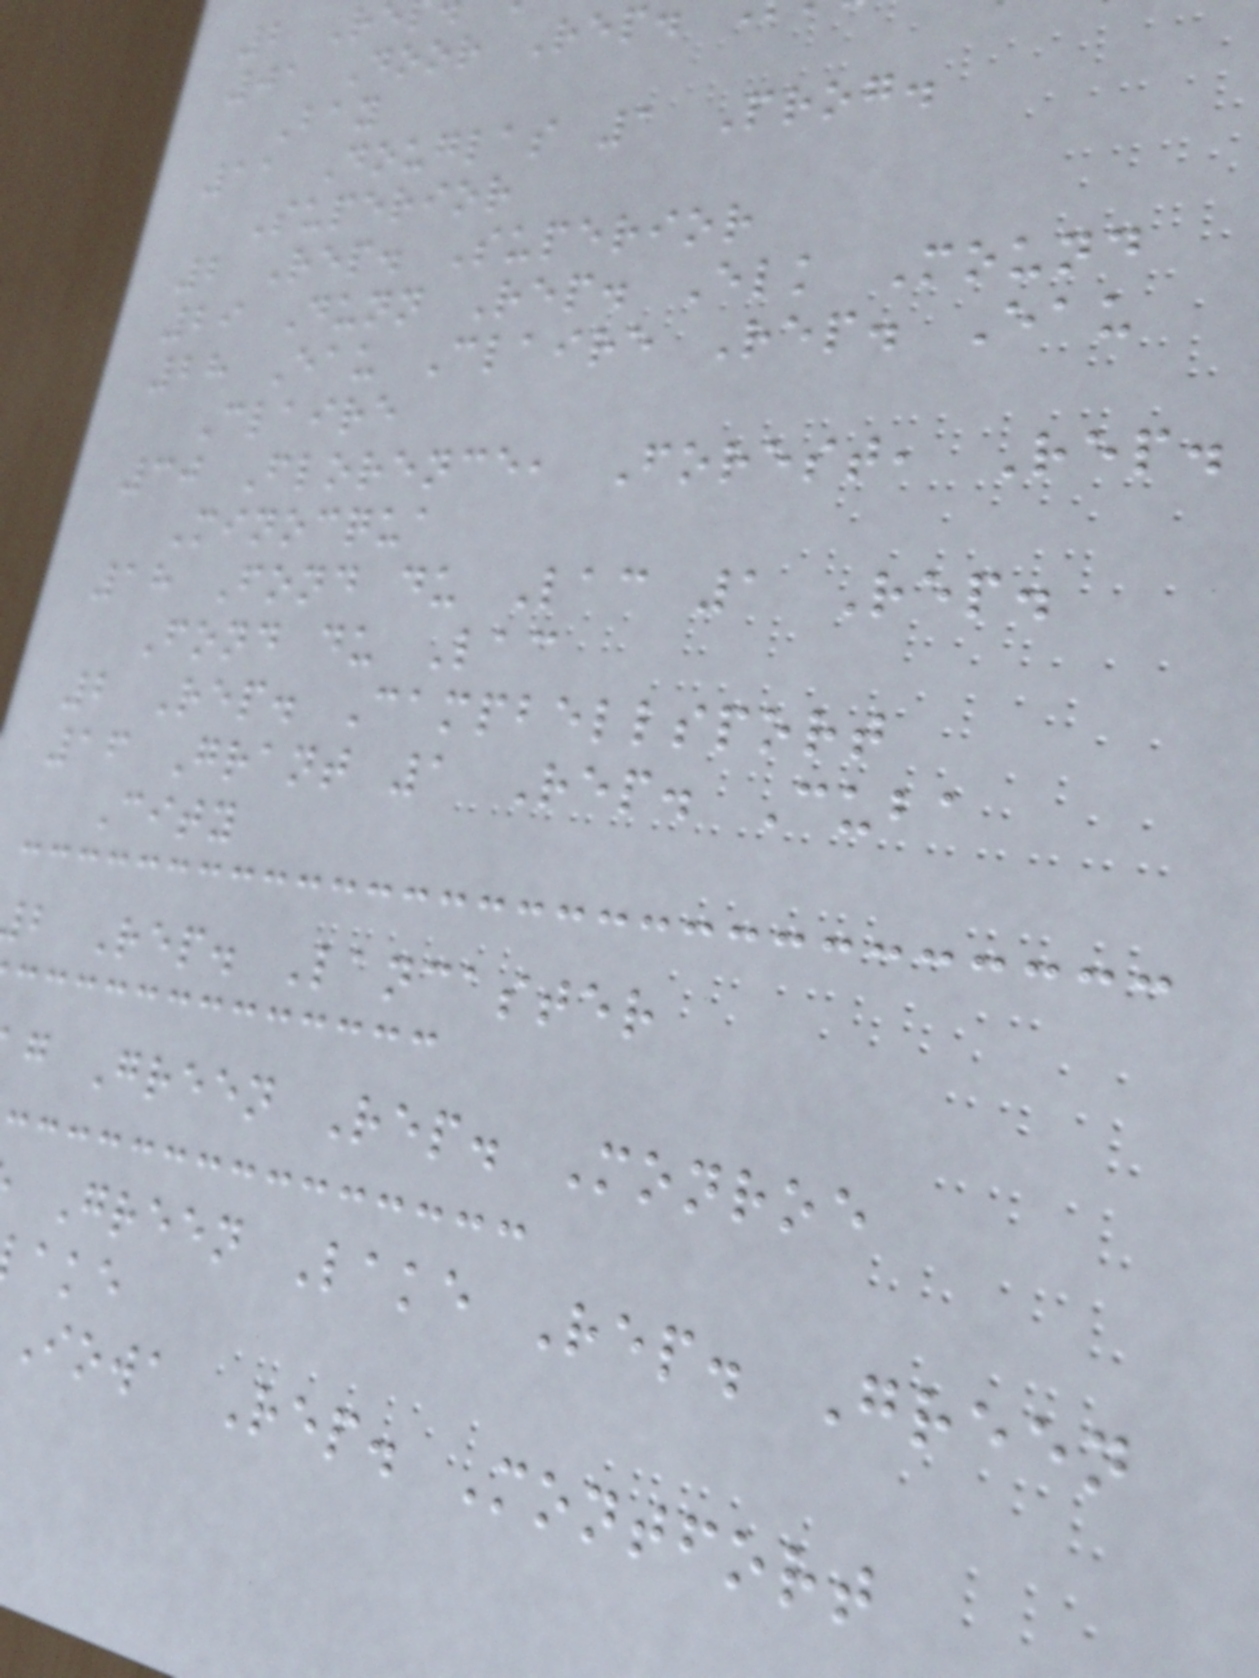2 Re
01 Door Rep
Bay
11 Douglas 1 Prog.
Superior
2 Rep. Superior
29 Dunn Rep. Elk Mound
28 Eau Claire Rep. Eau
Claire
30 Florence, Forest, Rep.
Minocqua
18 Fond du Lac 1 Rep.
Fond du Lac
2 Rep. Campbellsport
16 Grant 1 Rep. Cuba
City
b Rep. Lancaster
g Green Rep. Monroe
Green Lake Rep. Green
Iowa Rep. Montfort
